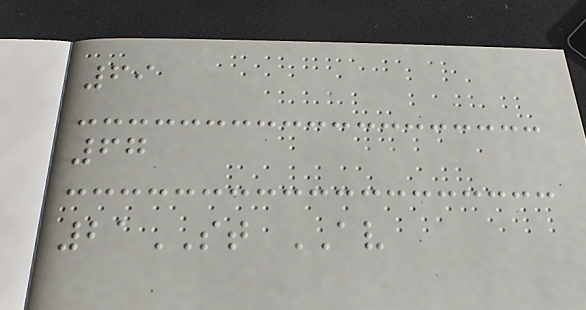69
67
21ST AV
